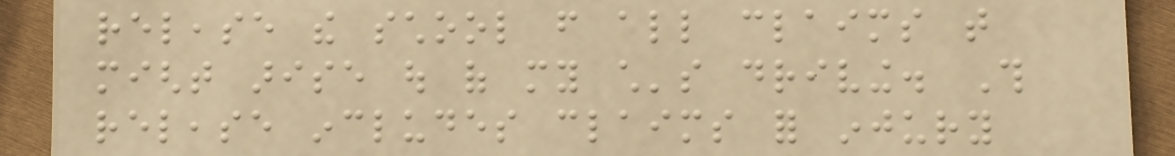release the school from all claims that
might arise out of my child's driving. This
release includes claims for injury
